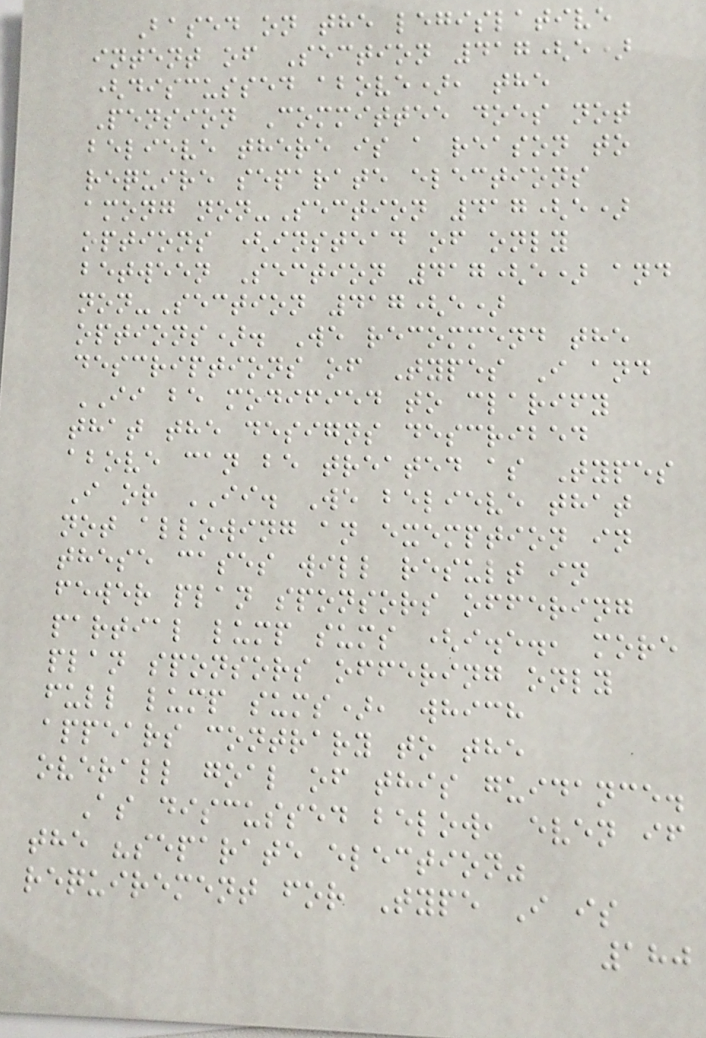Based on the legislative
intent of Section 417(e)
(discussed above), the
Pension Committee does not
believe there is a reason to
require separate elections
among non-Section 417(e)
options (instead of only
between Section 417(e) and
non-Section 417(e)
options). We recommend the
descriptions of Types I and
II be modified to clarify
that the designs described
above can be treated as Types
I or II. We believe that
not allowing an exemption in
these cases will result in
fewer plan sponsors offering
partial lump sums (i.e., more
plan sponsors offering only
full lump sums), which
appears contrary to the
overall goal of this guidance.
As discussed below, even if
the "separate election"
requirement for Type I is
180
